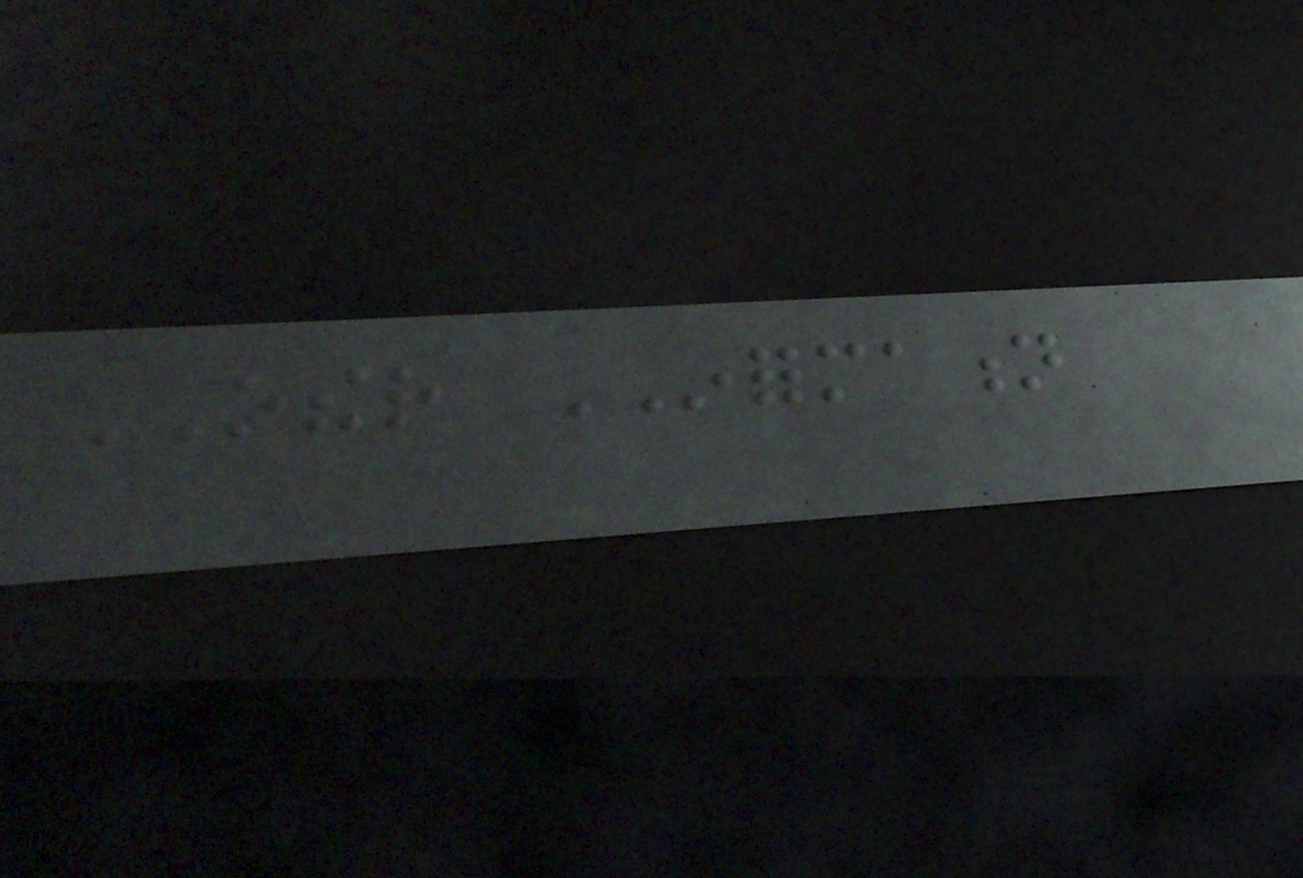OTHER INFORMATION
